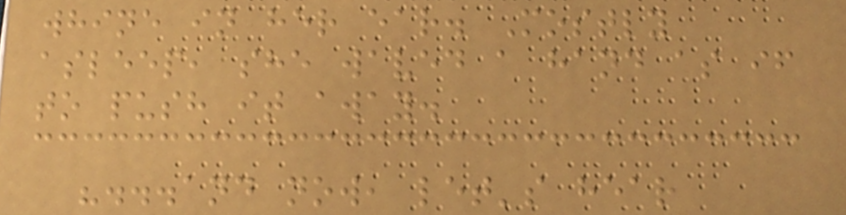whine in her ear. Mostly
asleep, she waved a hand as if
to push it away.
"...and now, let's hear
